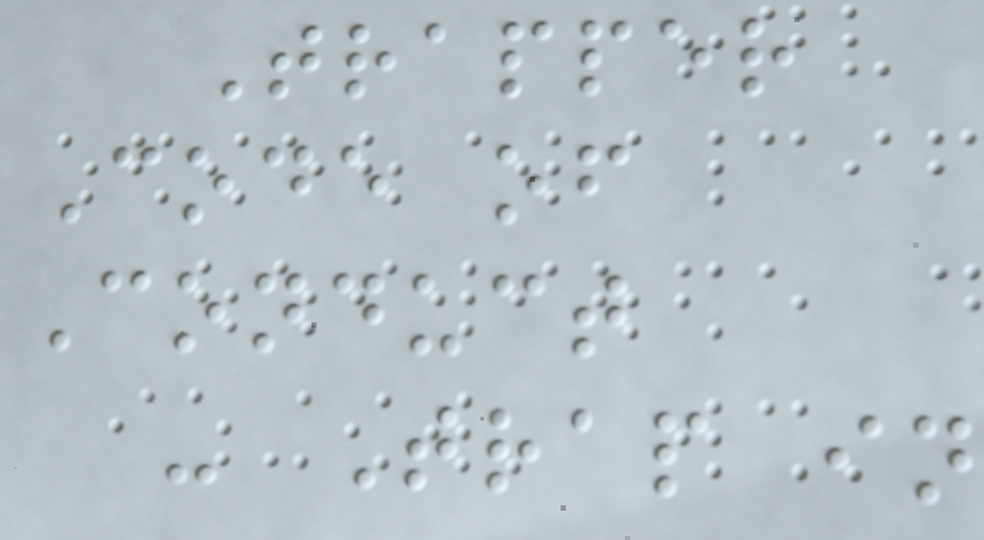Trapper
Code of
Conduct
- Trap in
